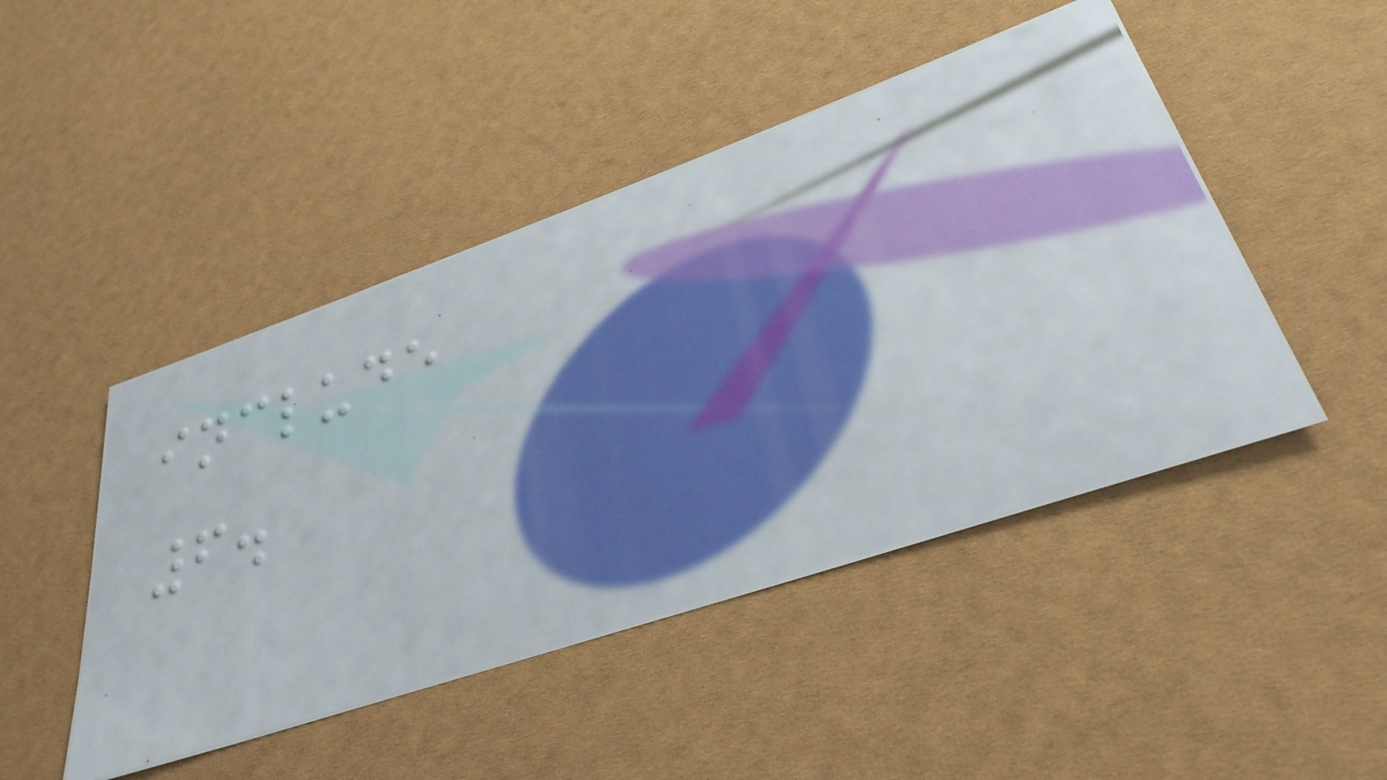include
6.
